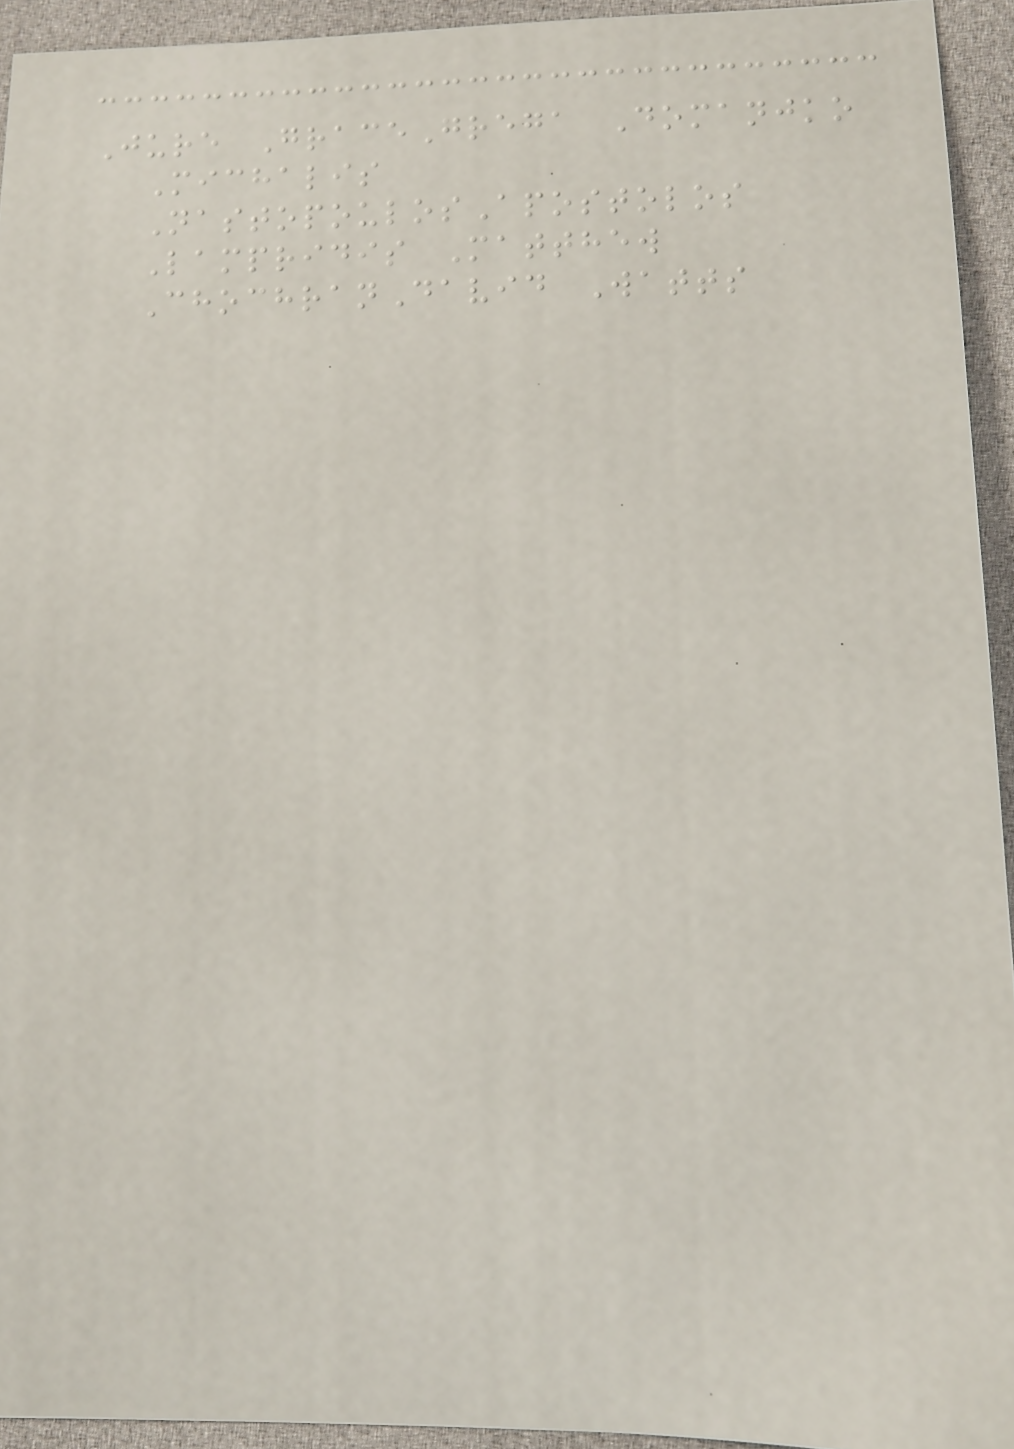Jure GraceGrega Domanjko
Michalis
NastopoulosApostolos
Lampridis Matthew
ChochranDavid Watts
